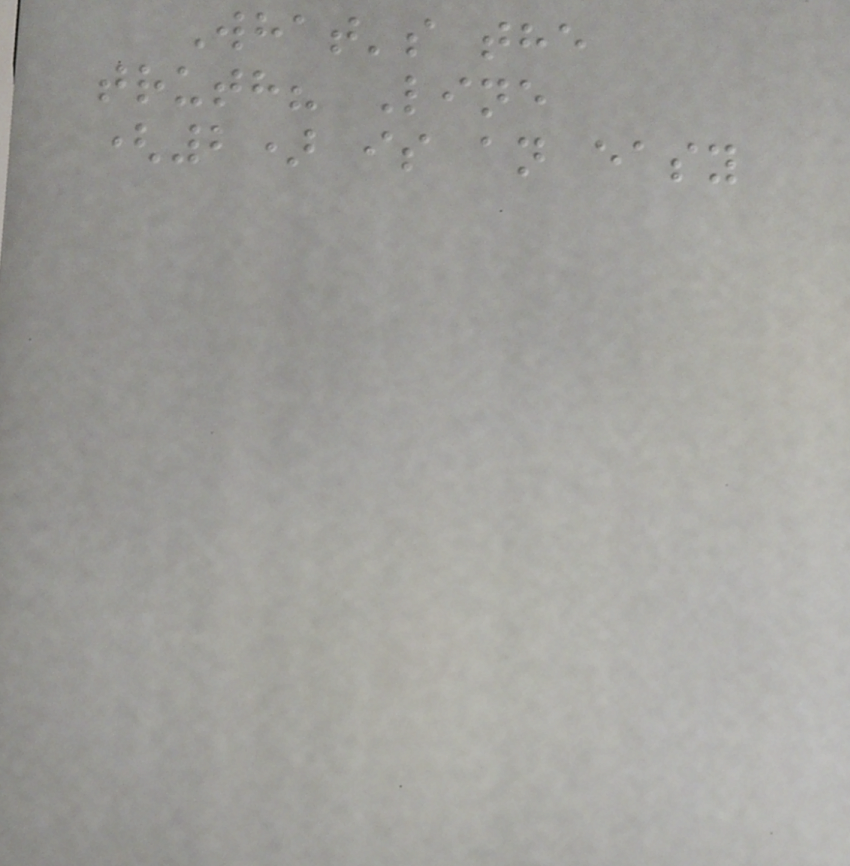What's the
truth? Line
(2) is an easy
